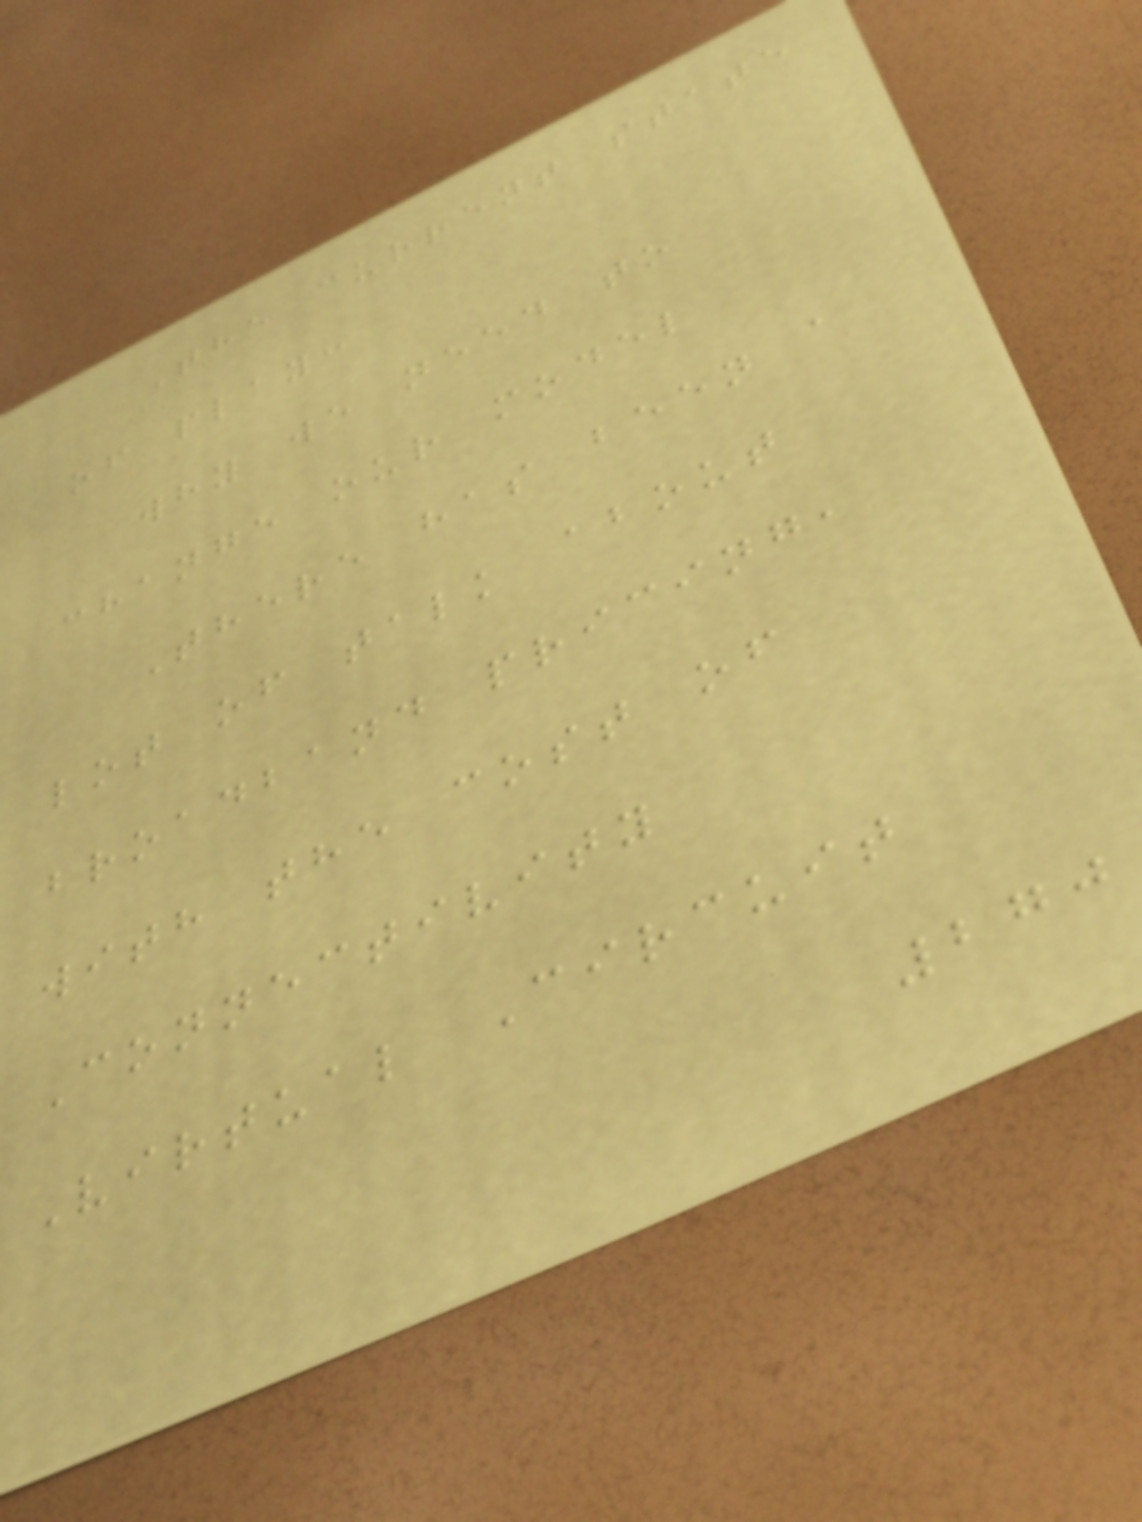The current state
of play:
why we need to
change our model
There has been a
lot of talk about
broadband pricing,
with the cost of
Connectivity
Virtual Circuit
270
